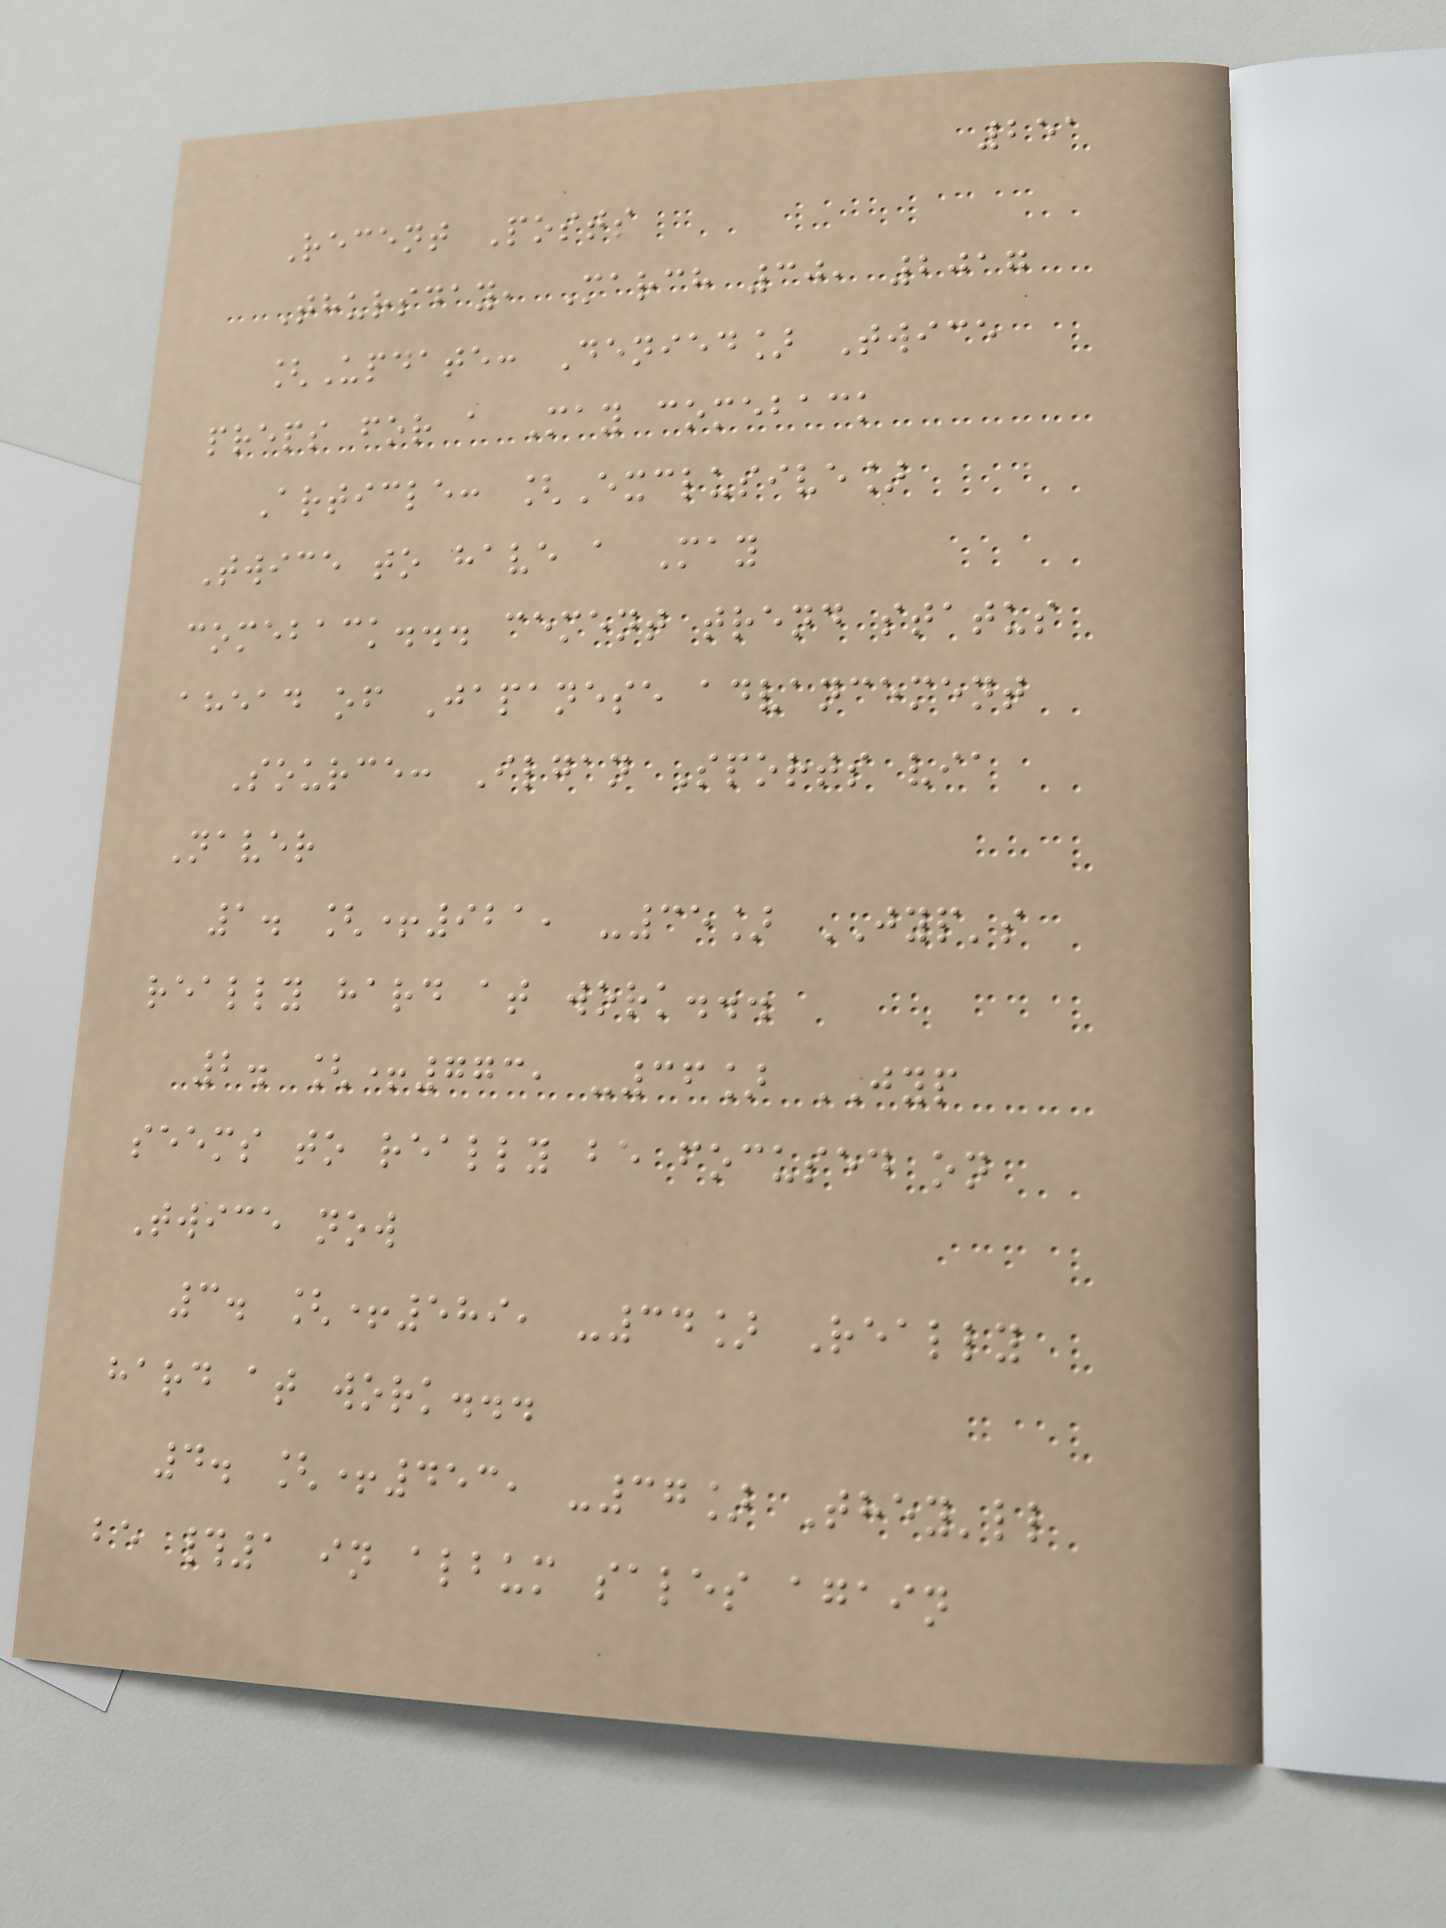251
Recent Posts
Thursday, March 30, 2017
[Update: Denied] Twice
preps for a May comeback
Article: [Exclusive]
Twice to have a May
comeback... cement trend status
ahead of Japanese advancement
Source: Ilgan Sports via
Naver
1. [+921, -35] JYP's
really hard at work...
2. [+773, -36] JYP
seems to really be focused on
Twice now
3. [+589, -34] Really
hard at work...
4. [+453, -37] They'll
be #1 in album sales again
